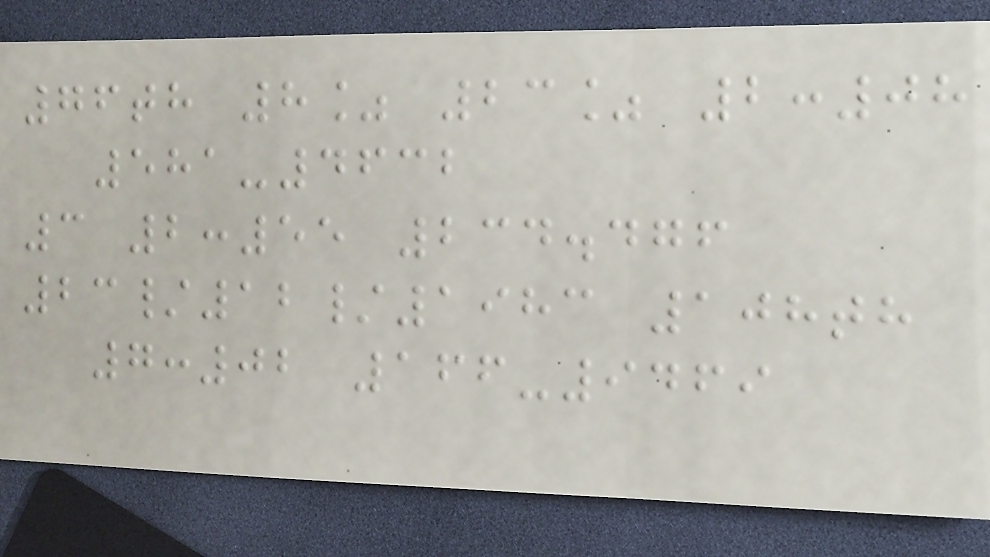76th 8% 23% 2:08
581-4632
3 2:55 234.476
23/12/1983 108th
7:02 166-9469
